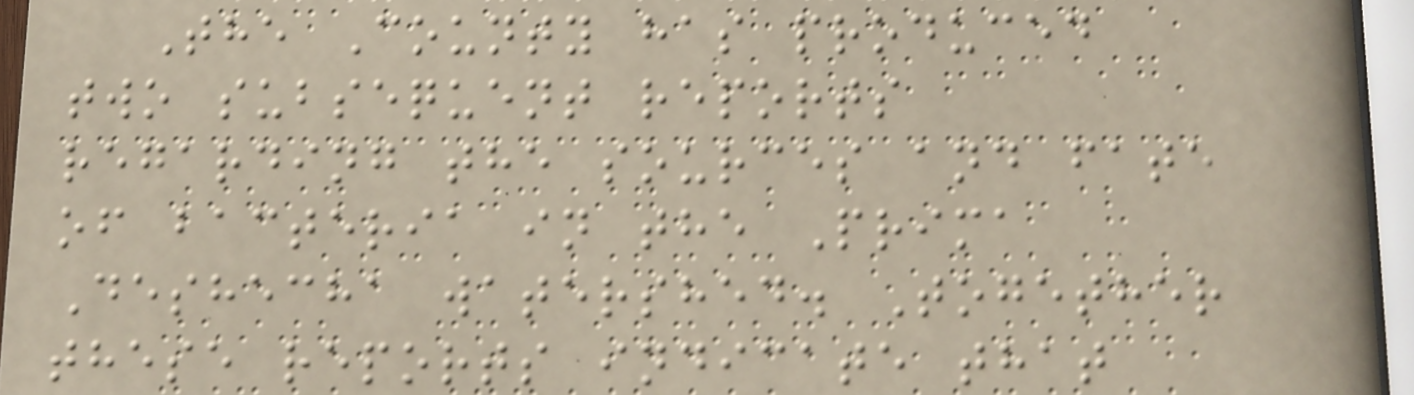The County has produced
two subsequent reports
regarding the sources and fate
of bacteria in the Prima
Deshecha watershed. Together
these reports indicate that
